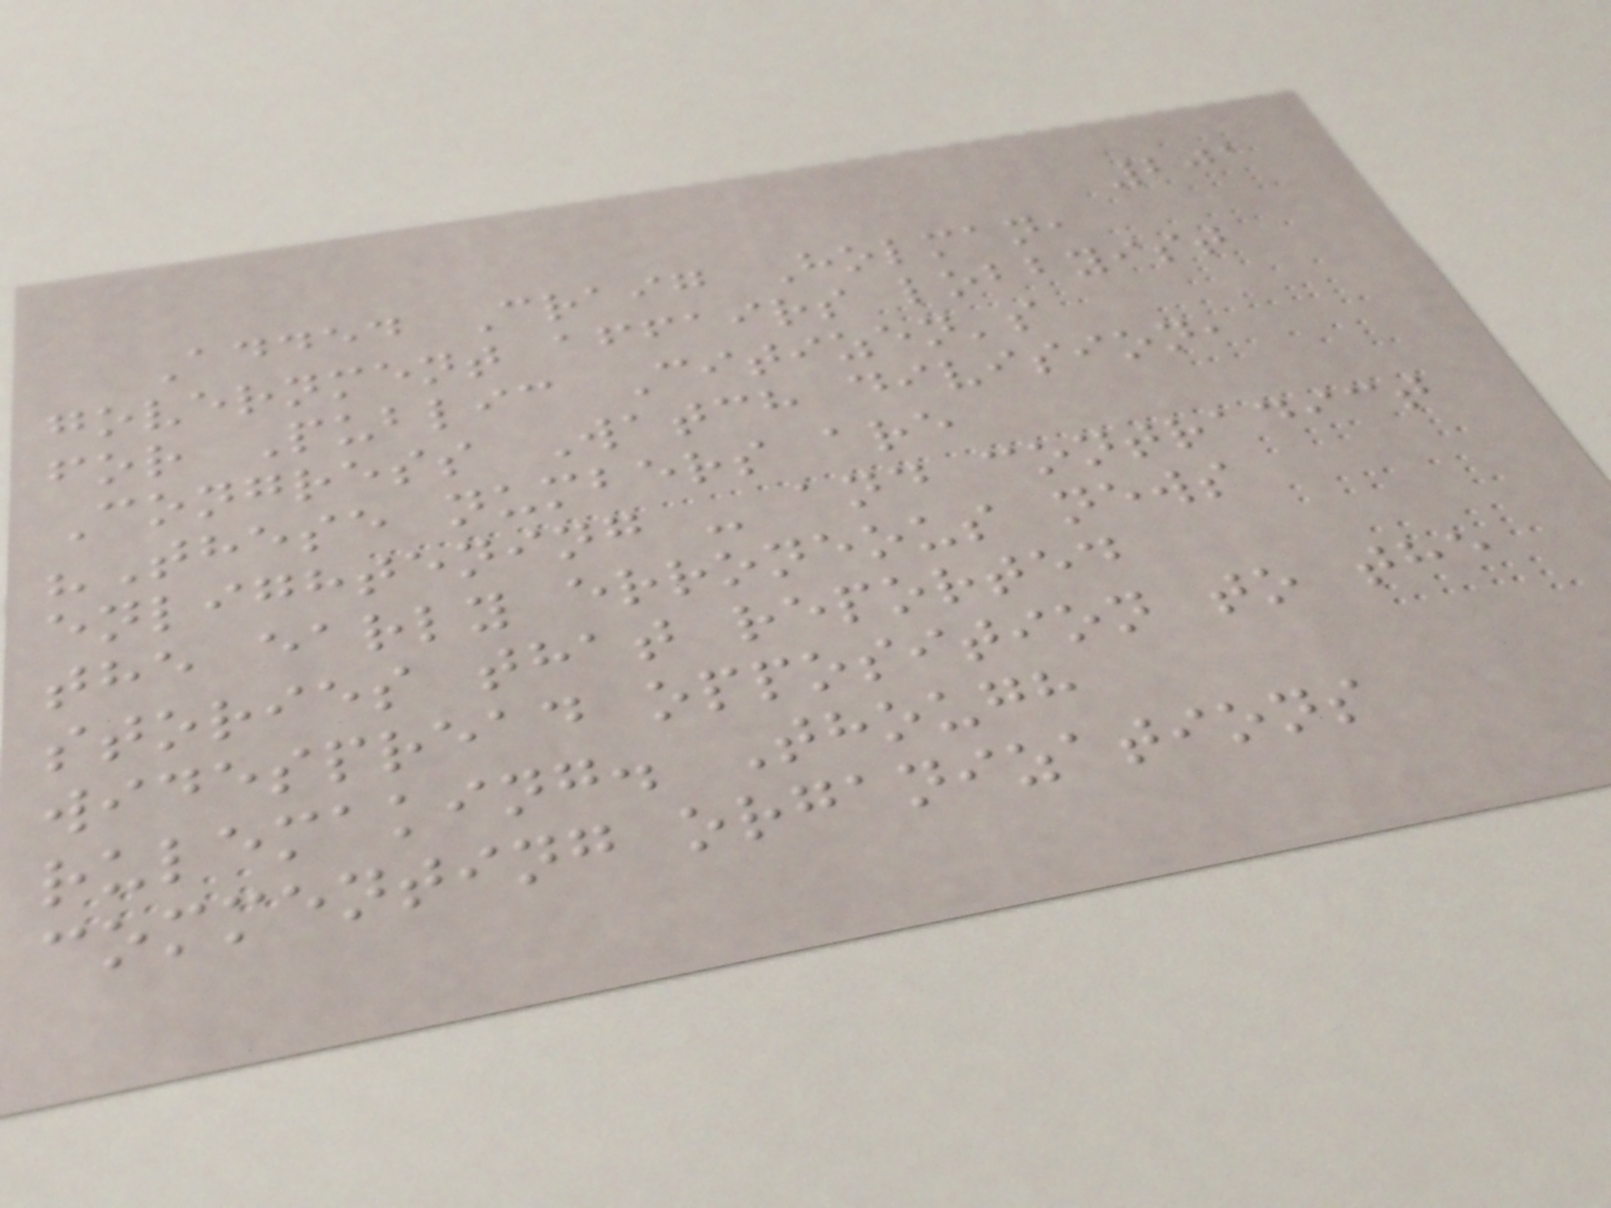201
Added Craig Holman,
government affairs lobbyist
for Public Citizen's
Congress Watch division,
"These numbers are
enlightening - and contradict
the early erroneous news
stories that reported
widespread opposition to the
rulemaking. Though
commenting organizations
